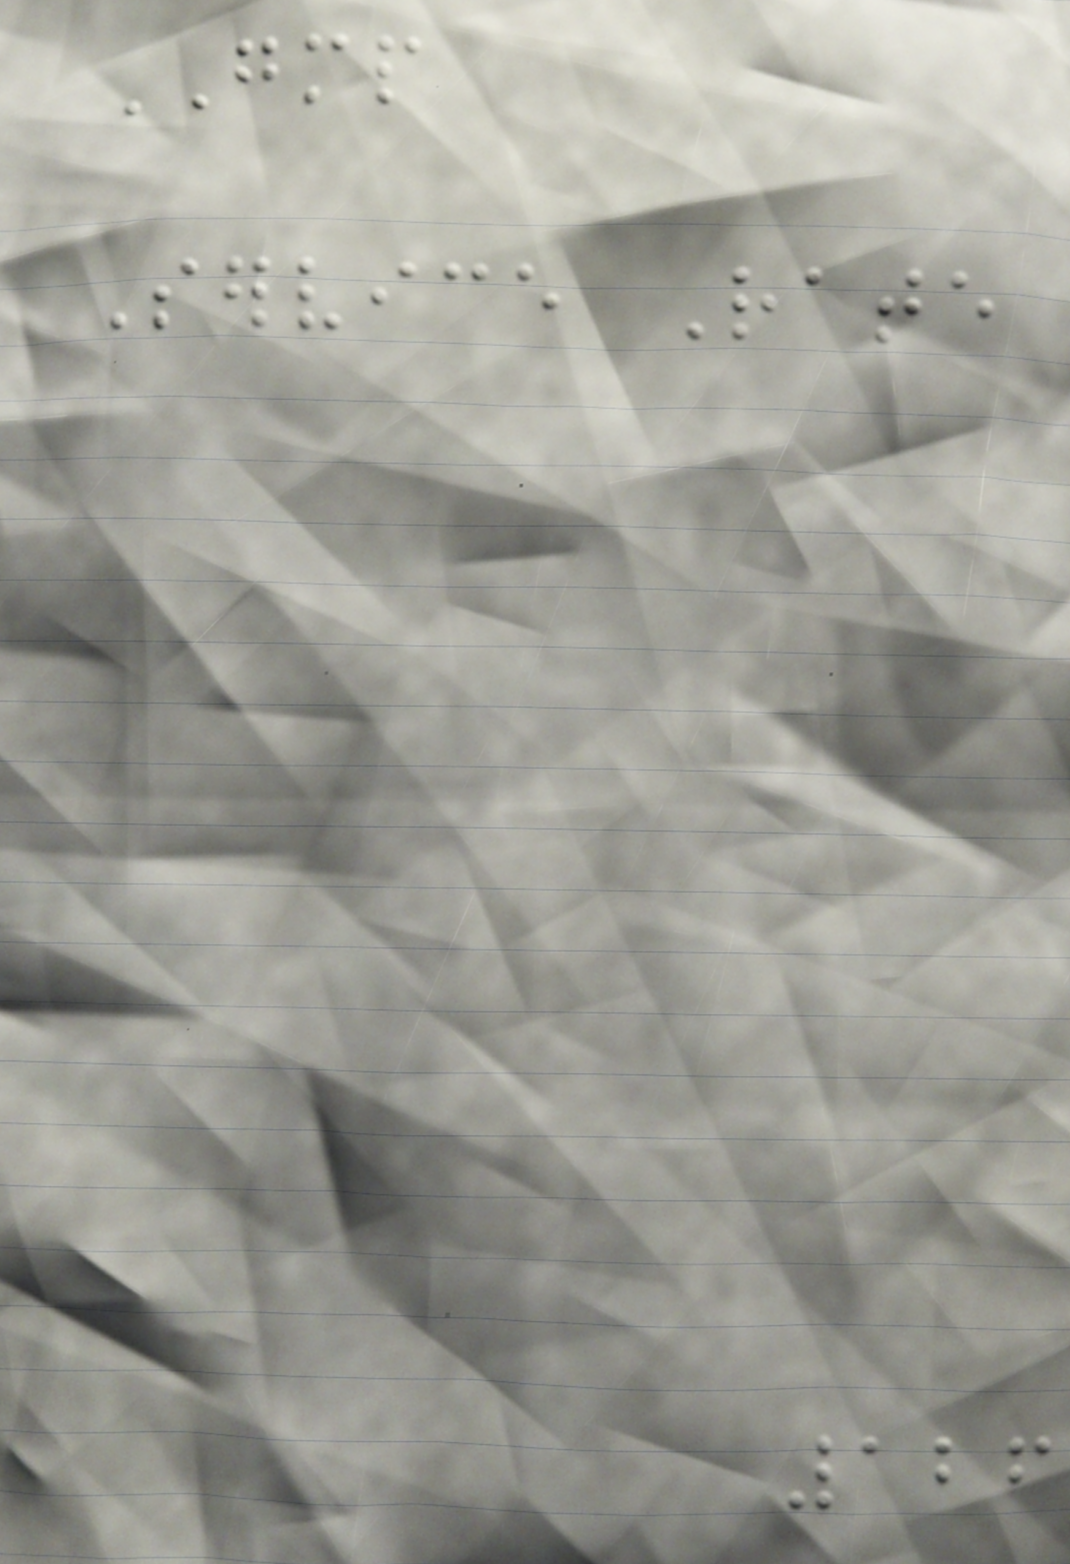GMP
Service Rate
126
